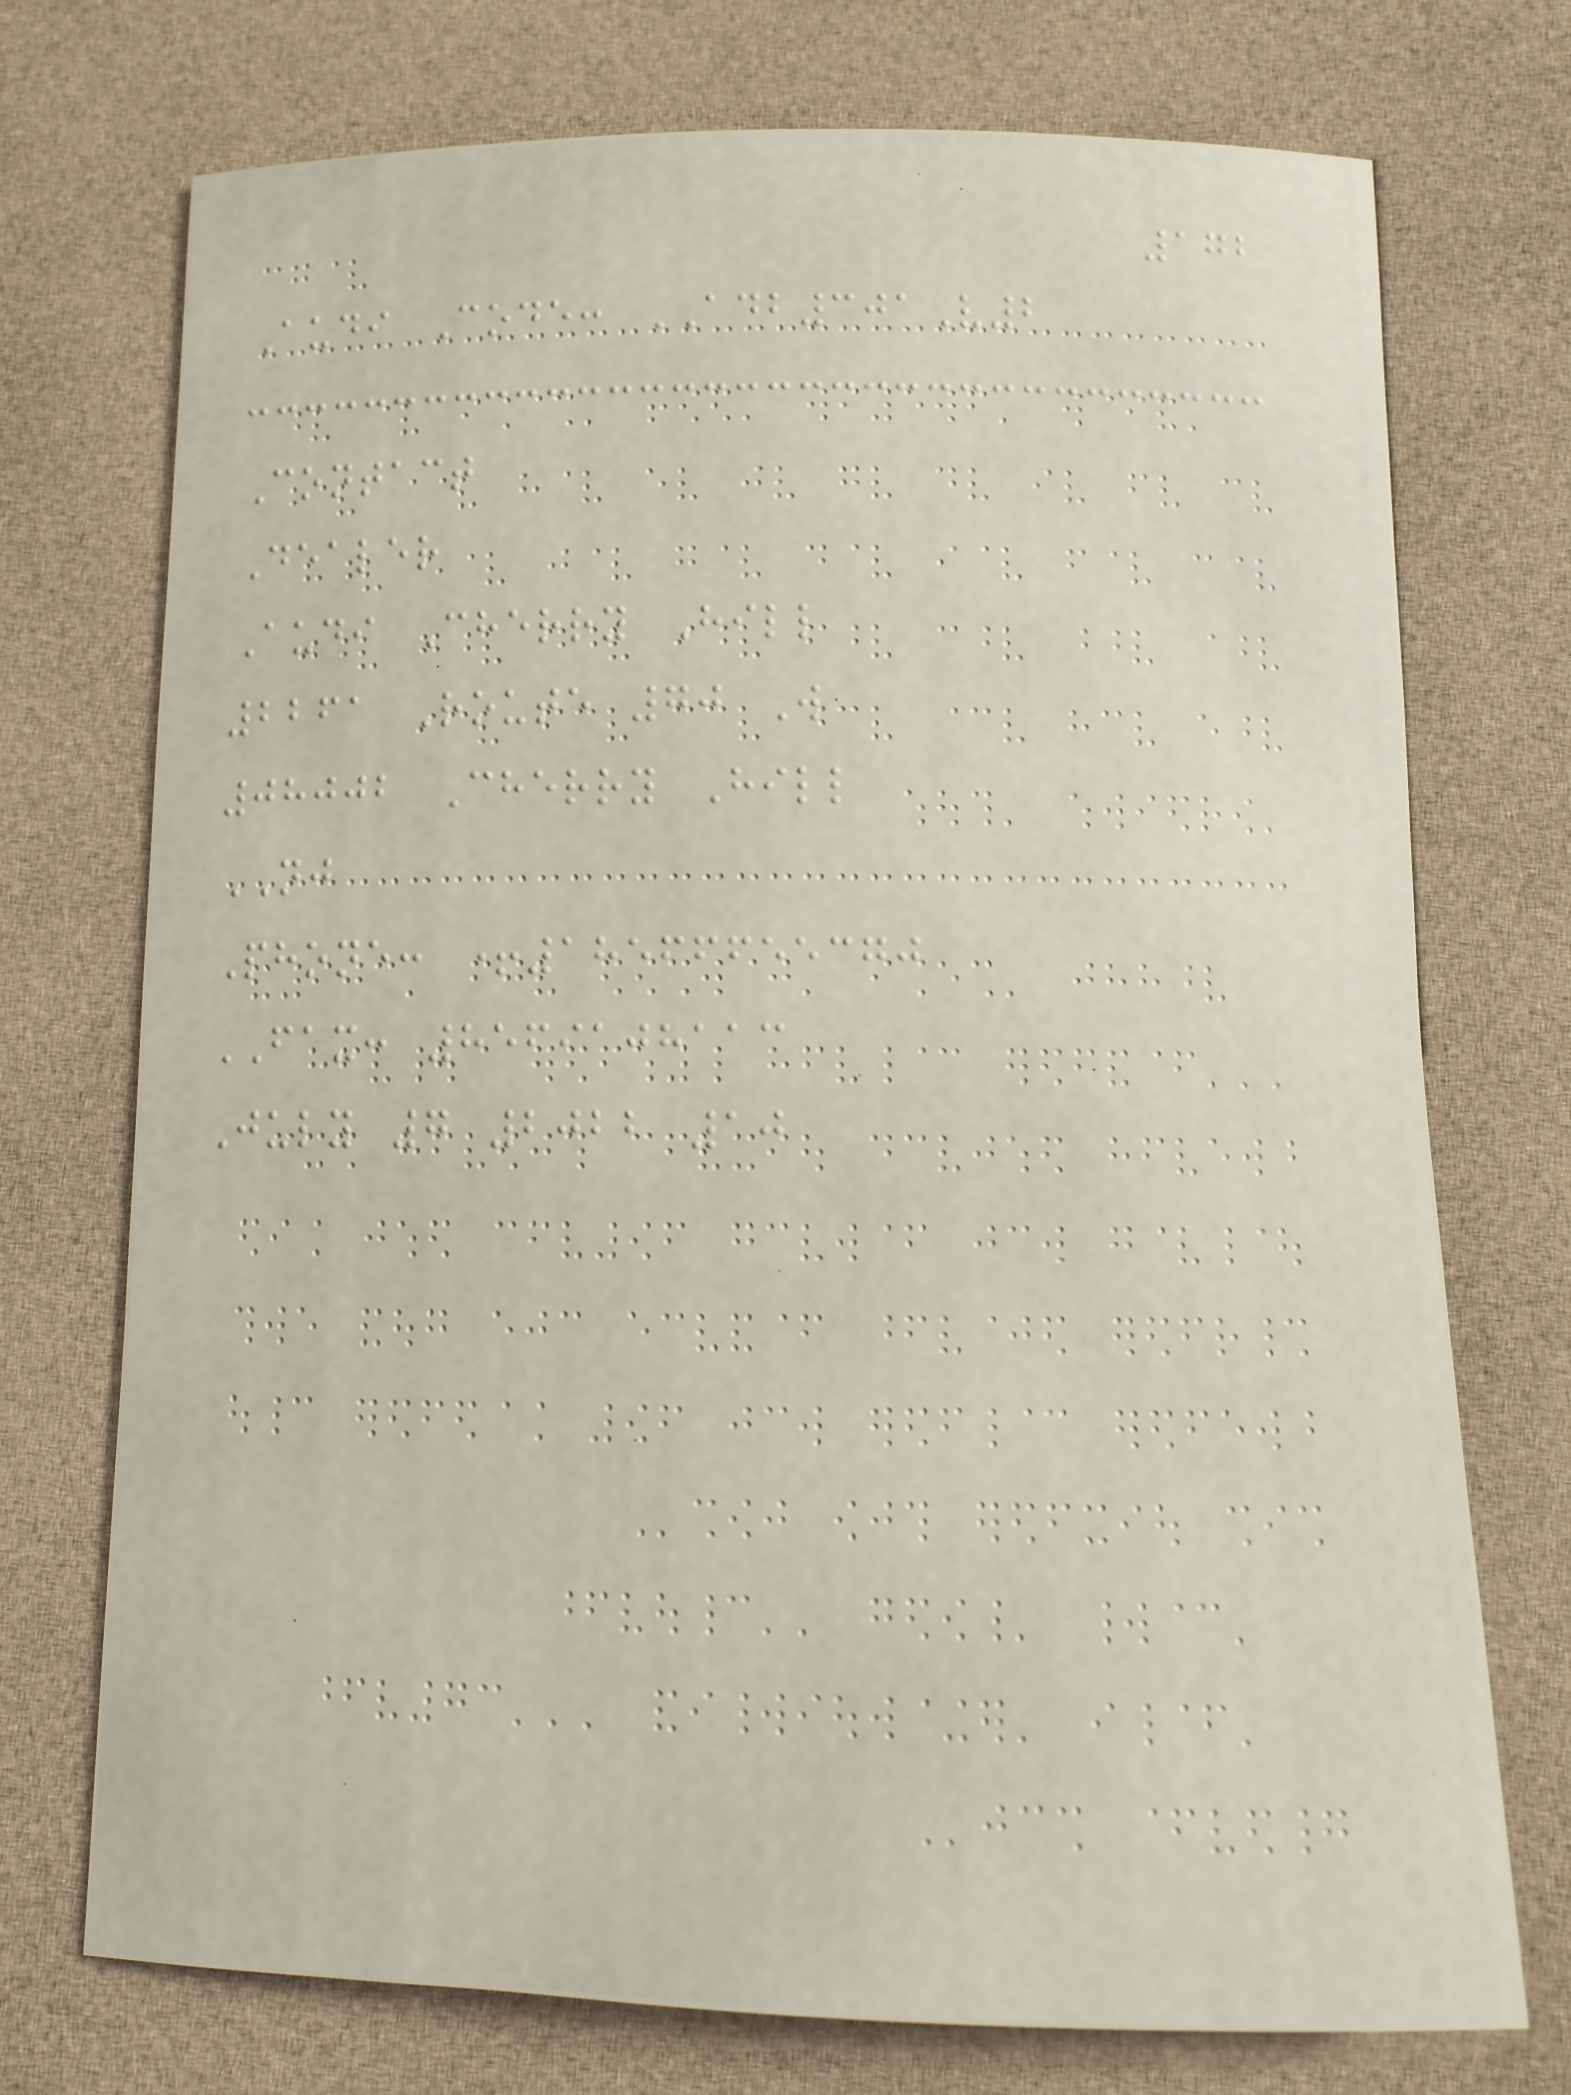172
Audi Code: ADB301V2
Contact
Dealer
Audi Cherry Hill
2261 Route 70 W
08002 Cherry Hill
NJ
Phone: +18566655370
FAX: 8569108113
July 7 2022 10
